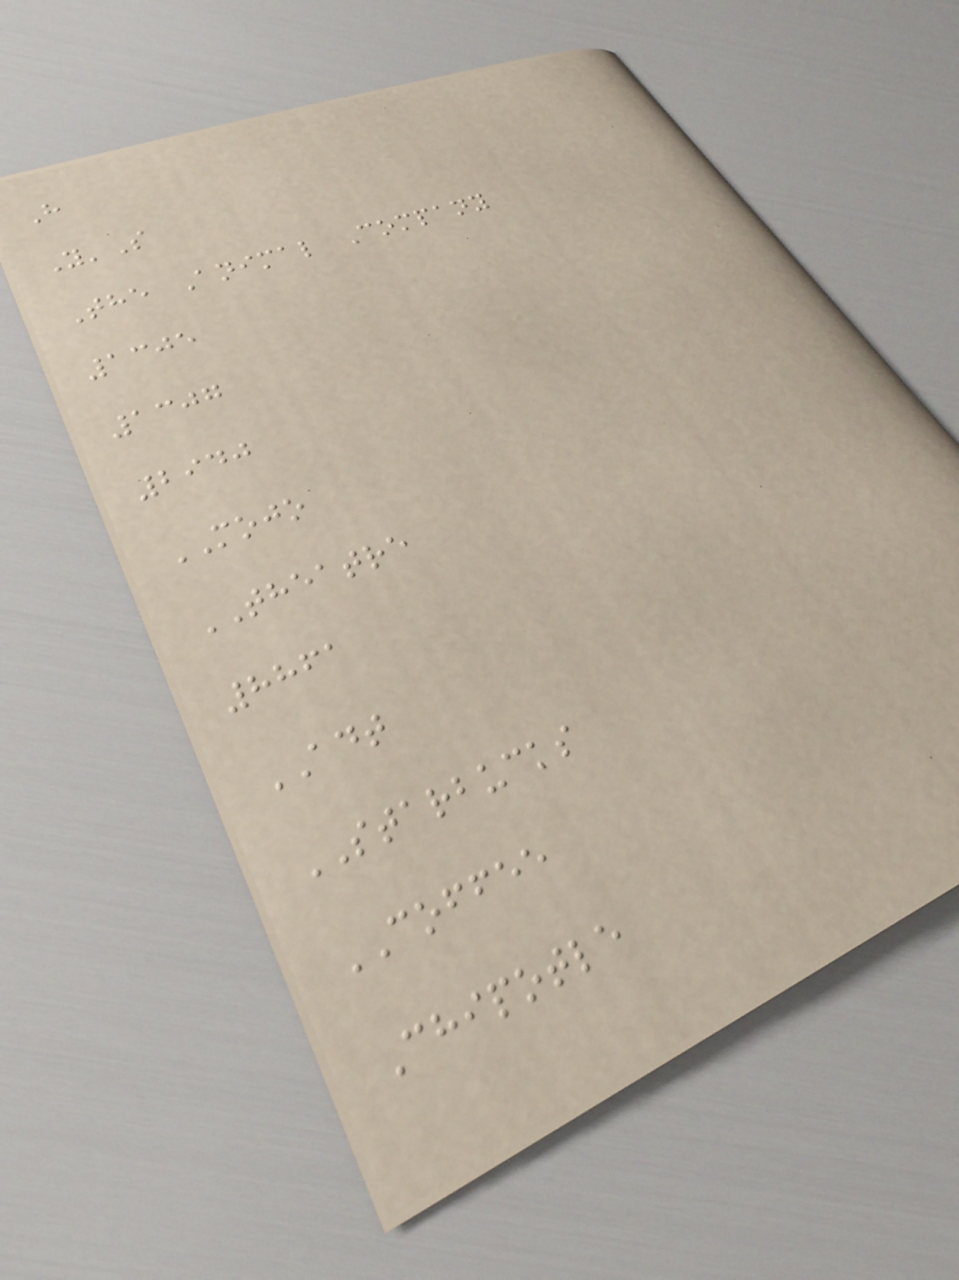H
Y'S
The Animal Company
1305
1307
2940
MOJO
THEATRE
8861
ADT
STARBUCKS
COFFEE
Chipotle
